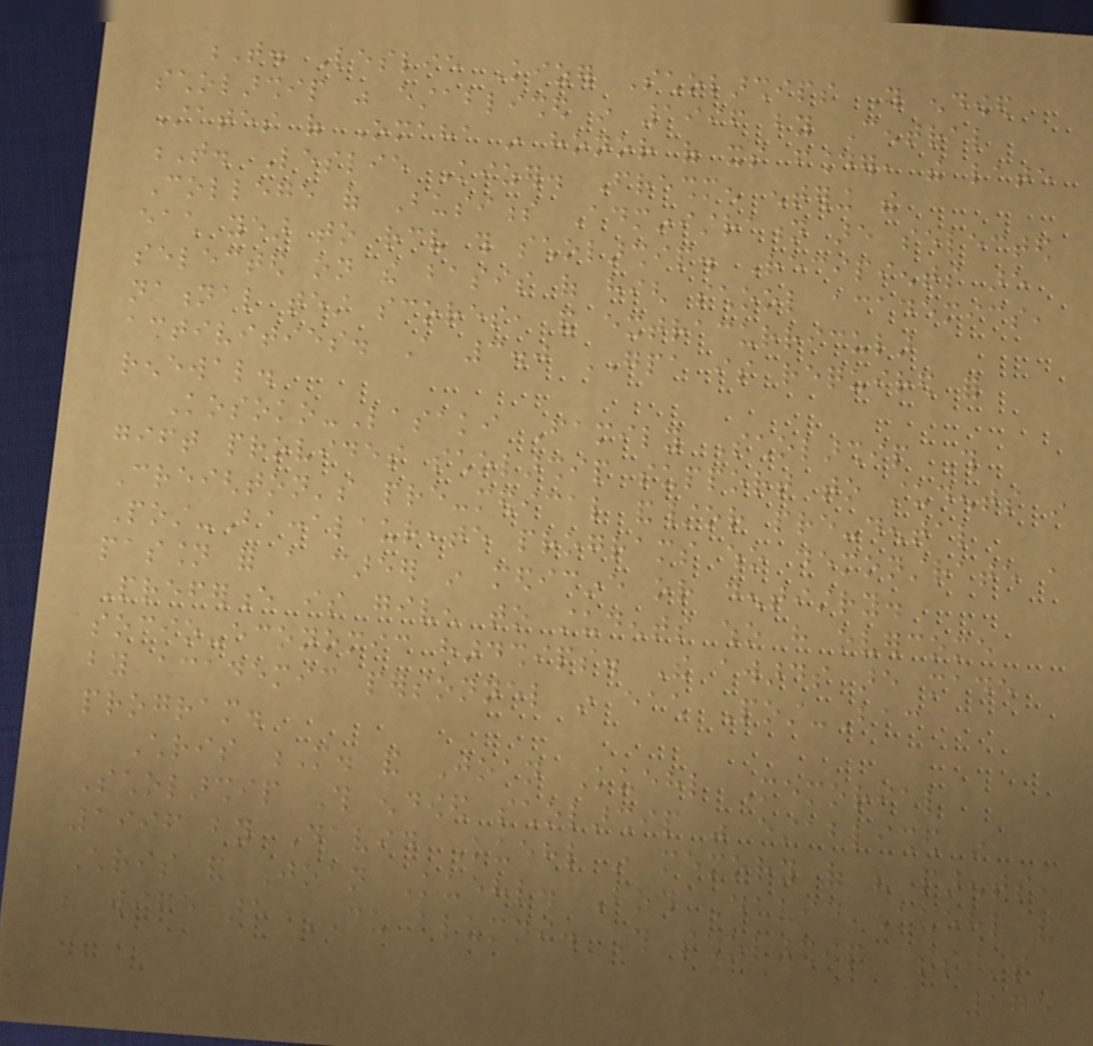T. Leslie Kizer Scholarships This endowed
scholarship was established in 1996 by Central
States of Omaha in honor of its founder, the late
T. Leslie Kizer. Freshmen entering the
College of Business Administration are selected
each year to receive this scholarship. Recipients are
selected on the basis of high school academics,
national test scores, and extracurricular
activities. A 3.0 GPA is required for
renewal.
Kosoko-Lasaki Family Scholarship This
gift provides scholarship support to students in
Creighton's pre-medical and/or pre-dental
Post-Baccalaureate programs who demonstrate a
passion for a career in medicine or dentistry.
Preference is given to students who have overcome
socio-economic hardships. The awards are made
by academic personnel in each Post-Bac
program.
Chris M. and Joan Kuehl Memorial
Scholarship This endowed scholarship was established in
1996 by David Kuehl in memory of his parents,
Chris and Joan Kuehl. Both David Kuehl and
his wife are CU alumni. This scholarship assists
175
